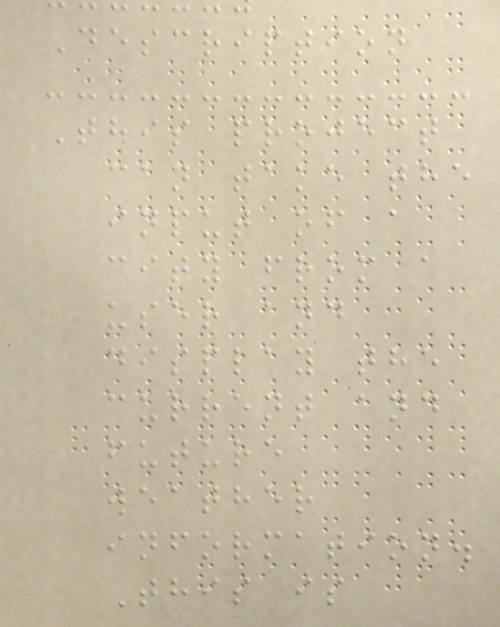Description
This project
can take the
input of a
city from a
user and
display the
current and
future
weather
information.
This is
